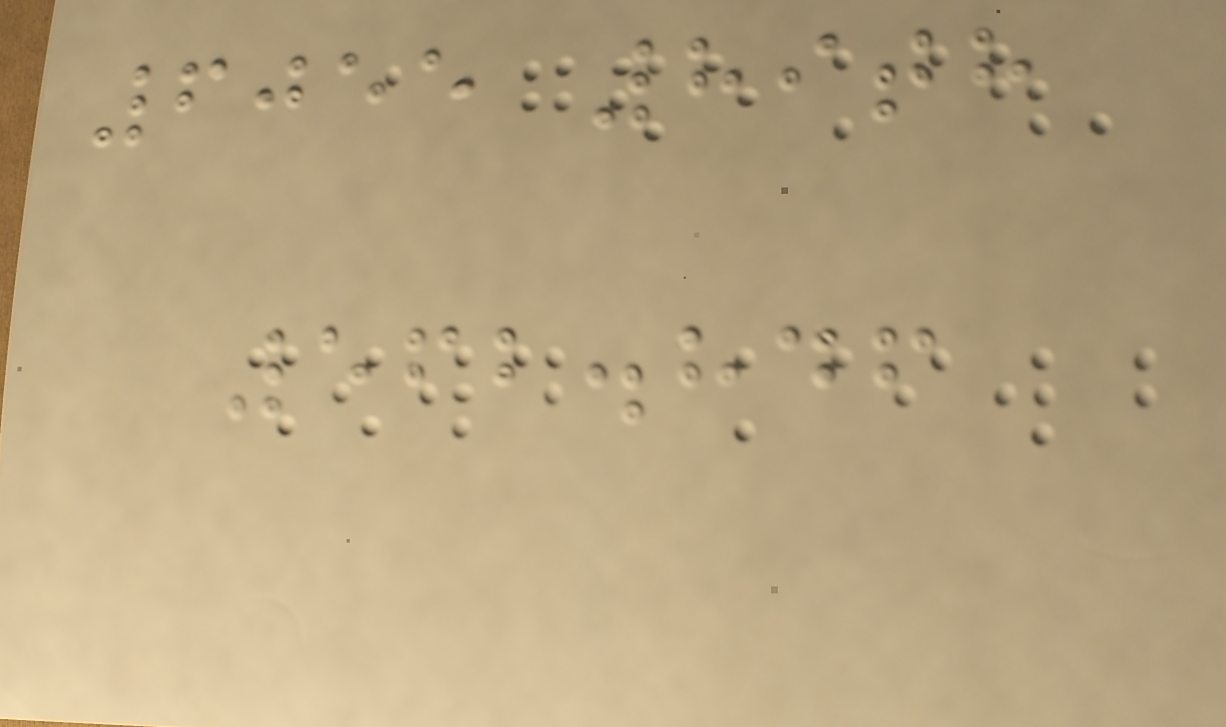6055 89th
562.846
